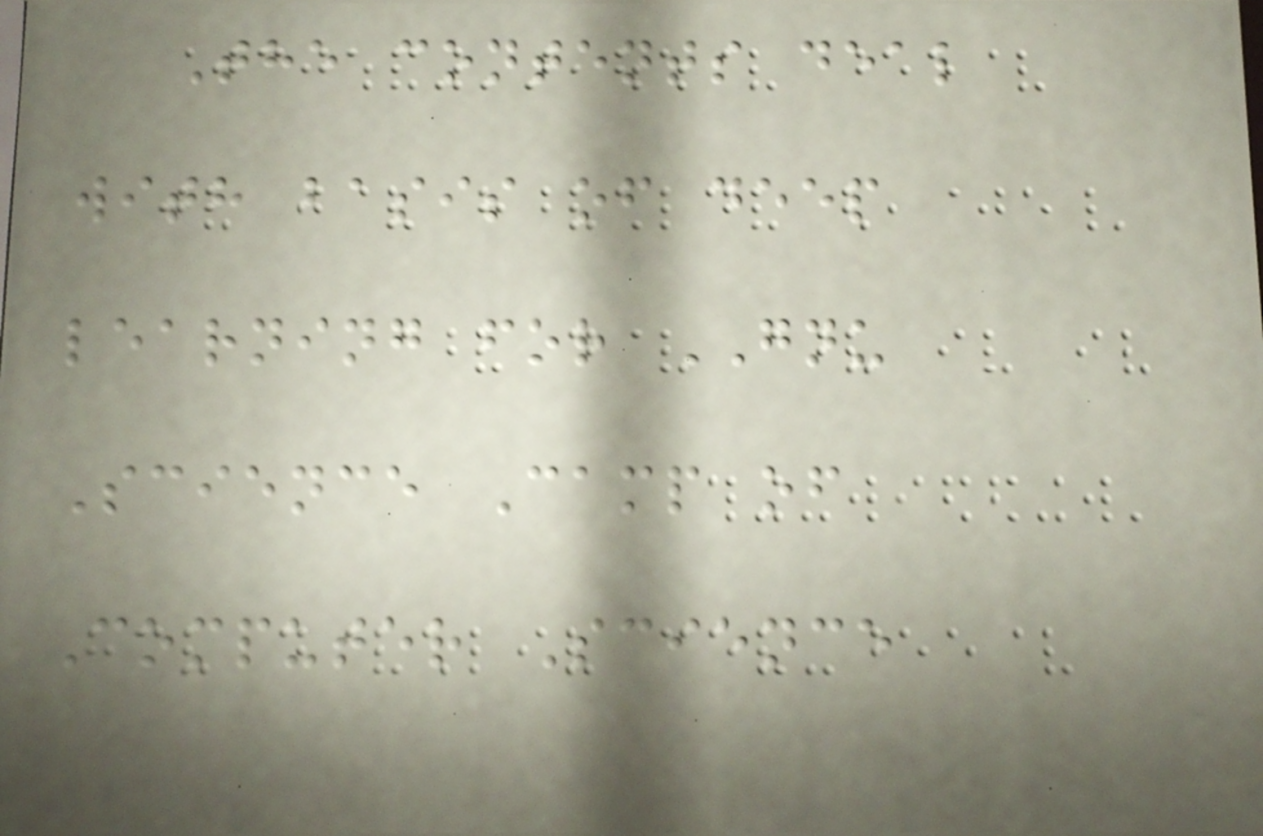The contents deal
with basis of deep
learning for GNU
Science Camp of
Computer Science
